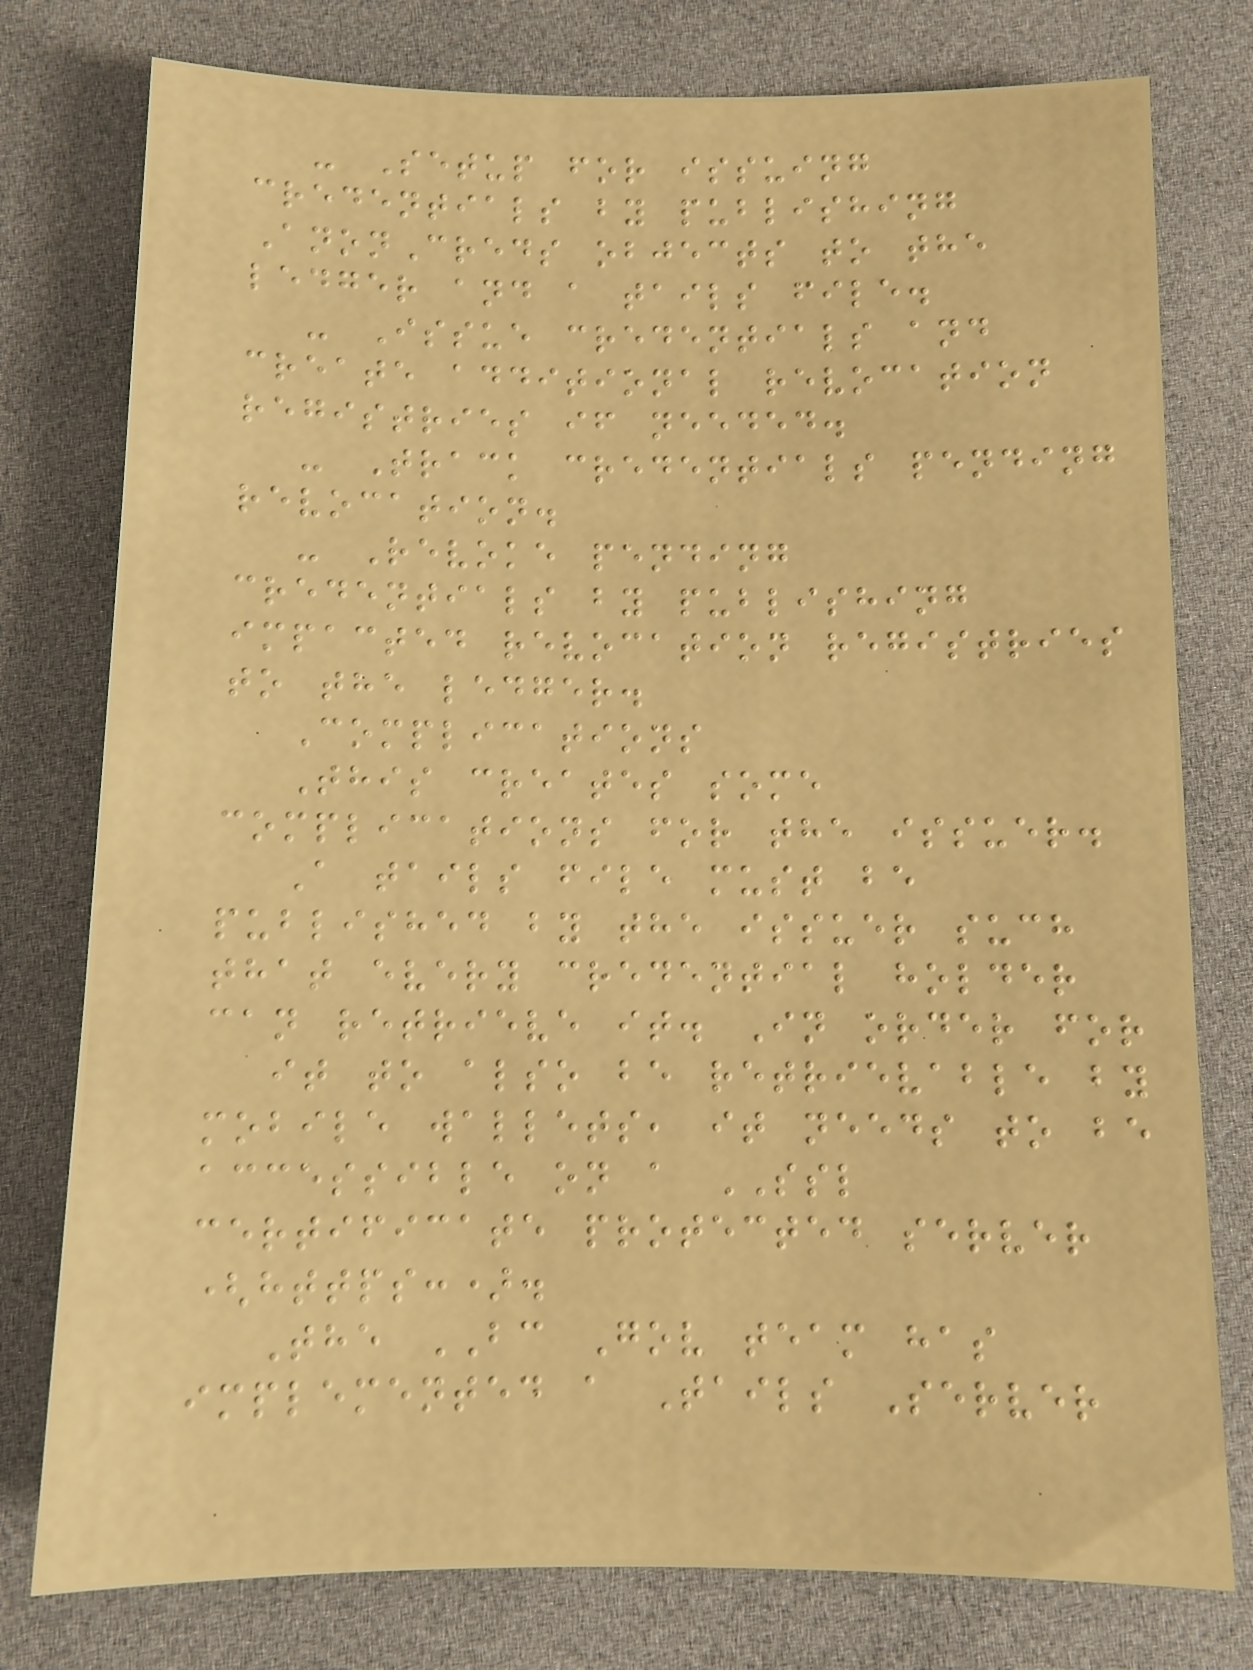- Setup for issuing
credentials by publishing
AnonCreds objects to the
ledger and a tails file.
- Issue credentials and
create additional revocation
registries if needed.
- Track credentials pending
revocation.
- Revoke pending
credentials by publishing
impacted revocation registries
to the ledger.
Complications
This creates some
complications for the issuer.
A tails file must be
published by the issuer such
that every credential holder
can retrieve it. In order for
it to also be retrievable by
mobile wallets, it needs to be
accessible on a SSL
certificate protected server
(https:).
The BC Gov team has
implemented a Tails Server
